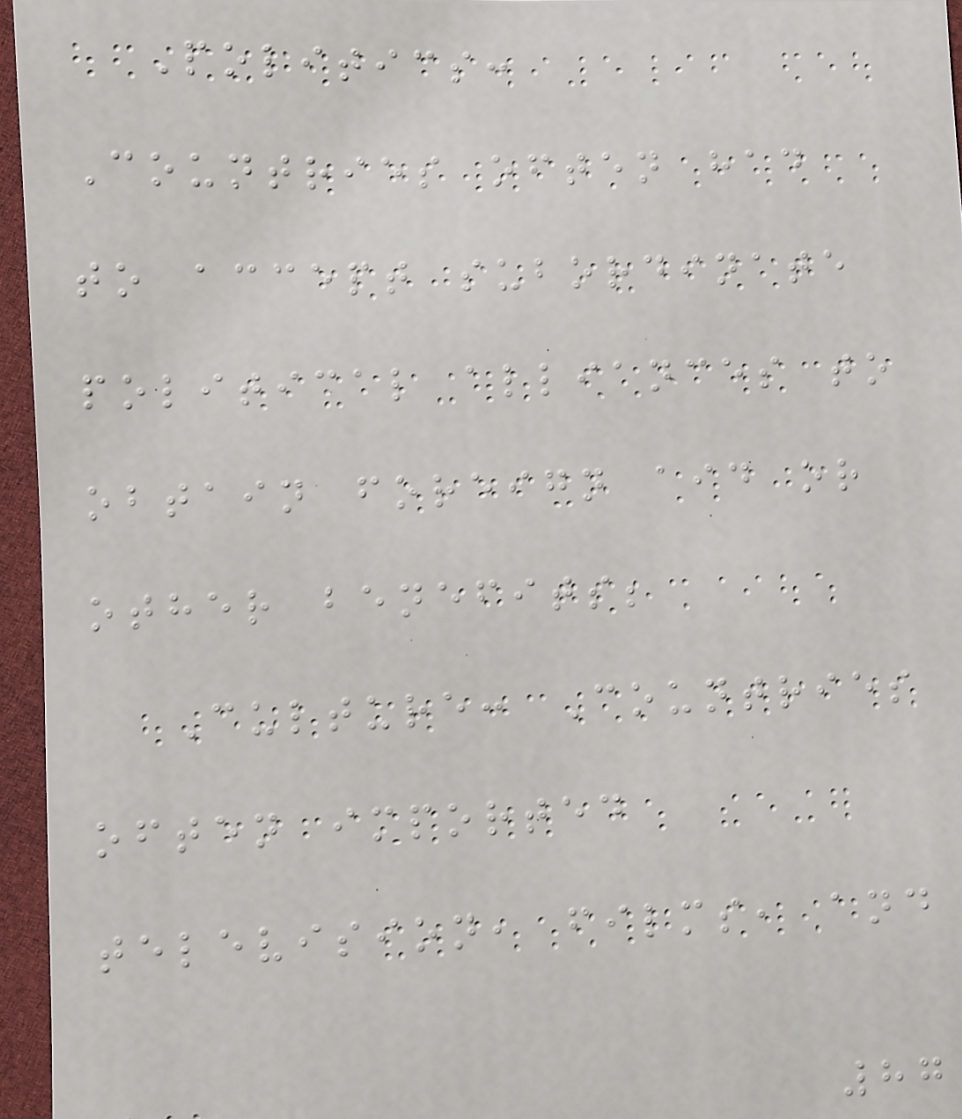Politics:
Countries often had
to accept subordinate
political alliances to
obtain foreign aid or
other benefits;
Culture: Countries
often imported
television, films, and
87
